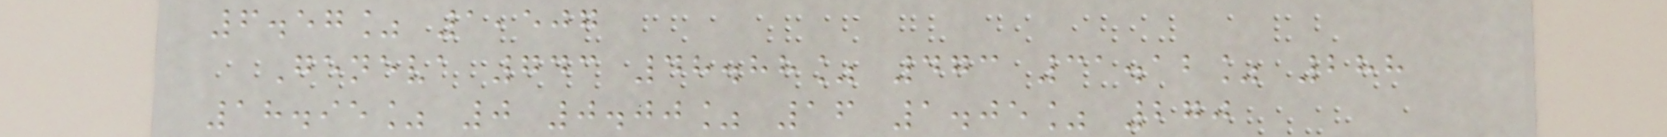6.57% 1,507
Geneva 743 48.88% 473 31.12% 288
18.95% 0 0.00% 16 1.05% 270
